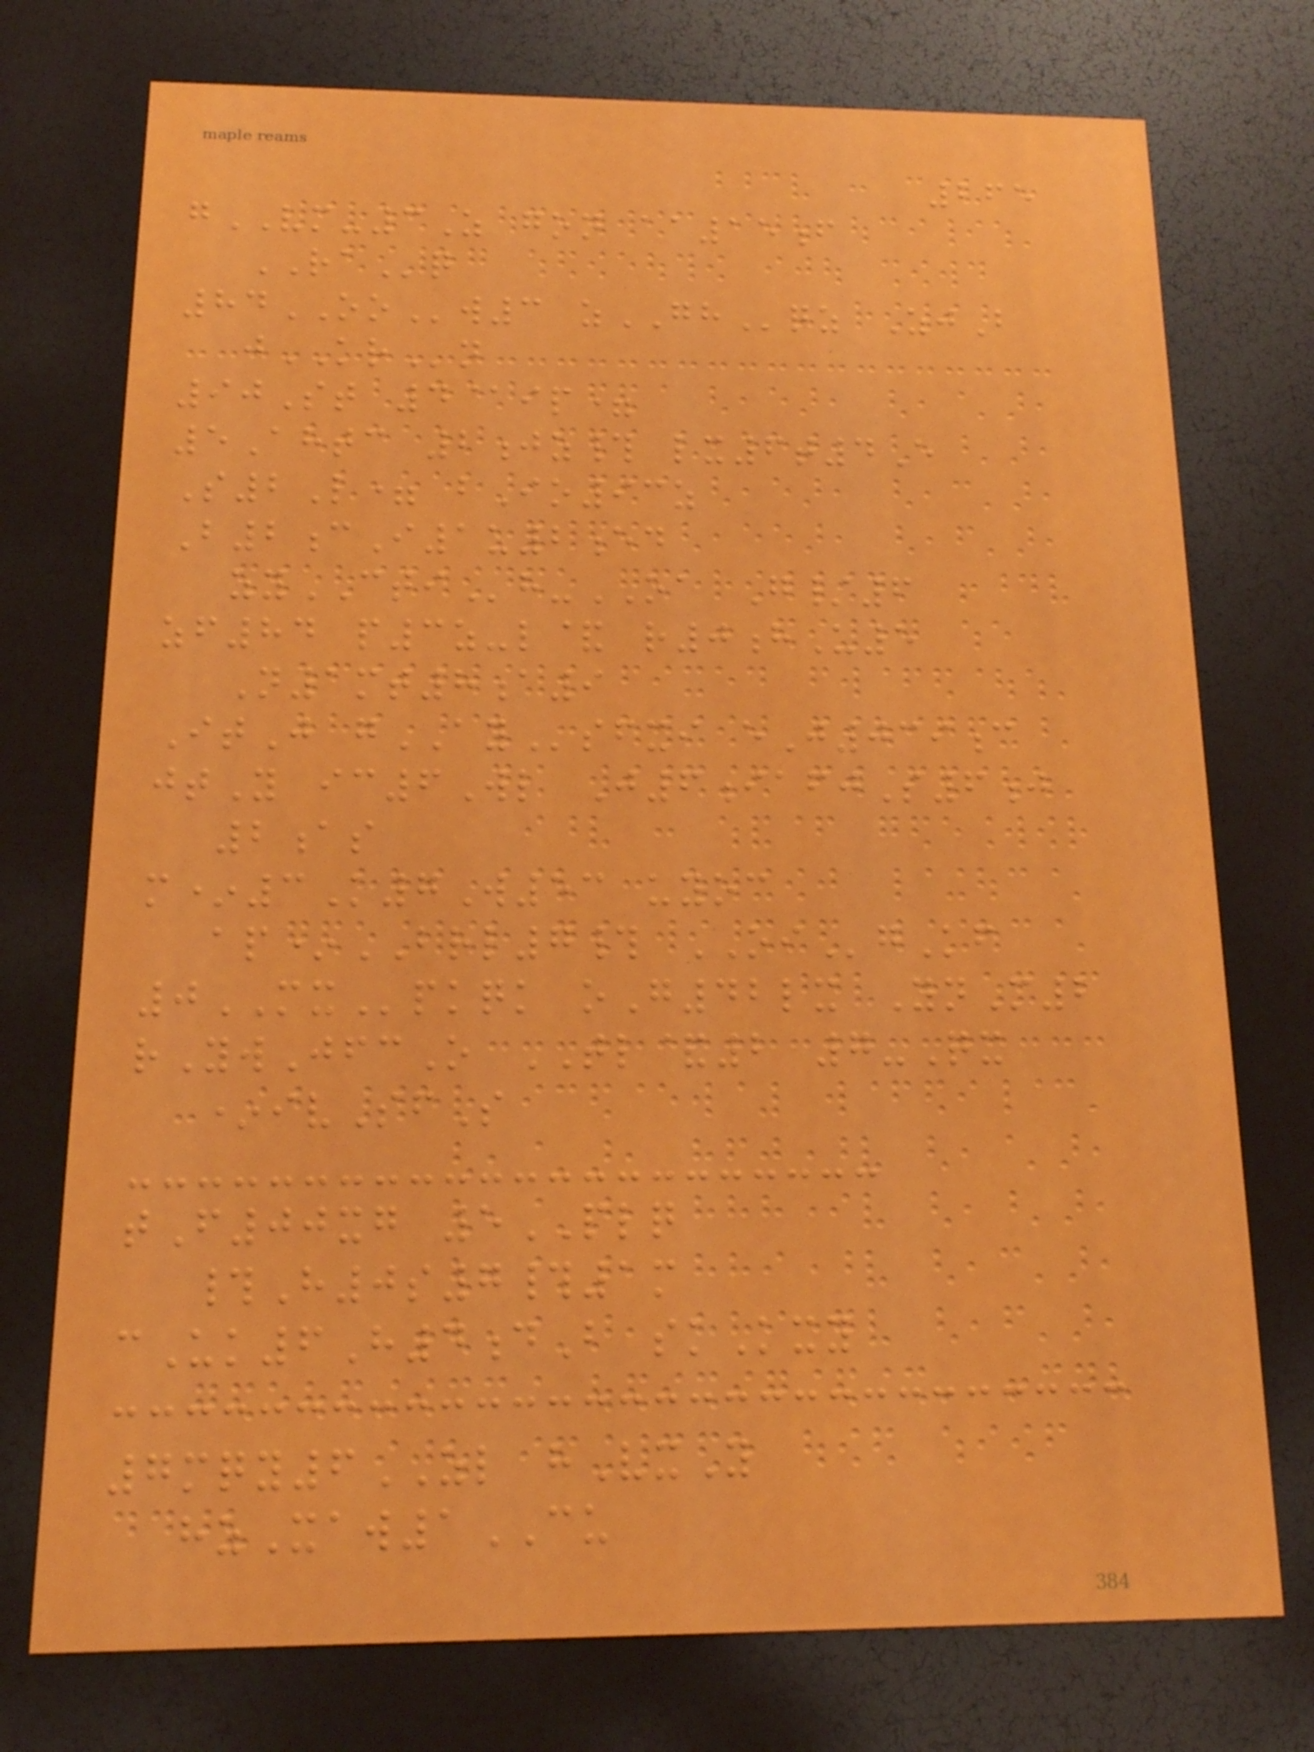265
gVM-3Z gon aa15f
RAq
84OOw3 zGHqz ZjB
jKRn
90St 4@ip=
5Ahtc 2jz# lx6t4E
S2L= bIo93z
B2cI1u2ed
zyCTIh-OA G/6
zf84 p3z-l& r0hU5
N1mt8a9
ItJ gAYsfxi eJ039c
jtY ic6Wl J6iafjS6j
2as
m*3K7W53 uyoc
ap*BRL7# OIgKf
0MXpkqk oG42lx YnM2
rYwJfcO TL&2 7-Qx
*ivSfS
tF00xg 5PLQ
#H0s7#1m
cUk6H4dB skKxy
7mqy6ZL hVxY
hzXaw1CU
